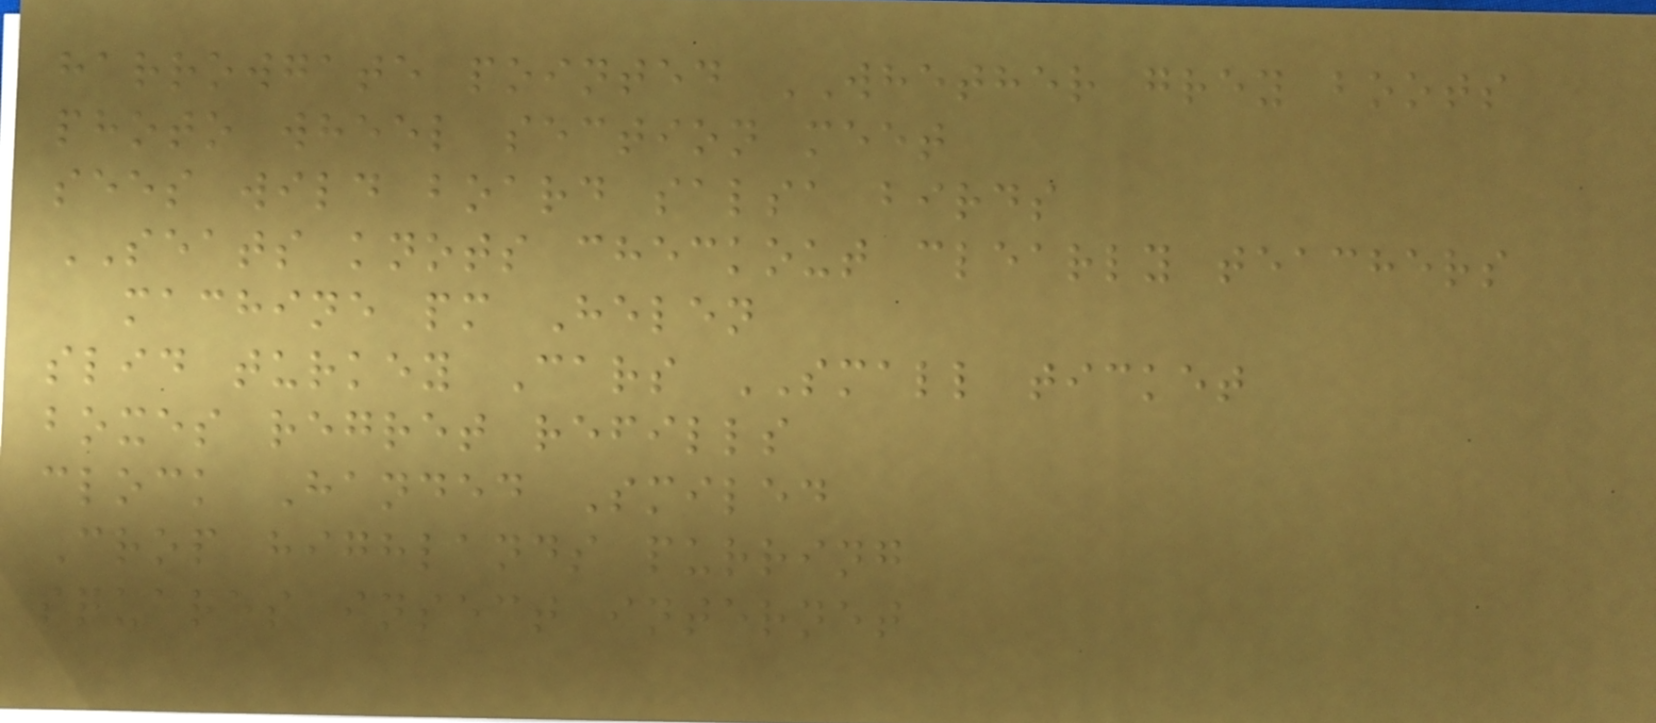harrowgate pointed WHETHER grey boots
photo wheel section meet
sees wild board salsa birds
SEATS knots checkout clearly teachers
machine pm Helen
slid turkey Cars SMALL ticket
boxes regret refills
clock Handed Smiled
Crop highlands purring
squares insect internet
